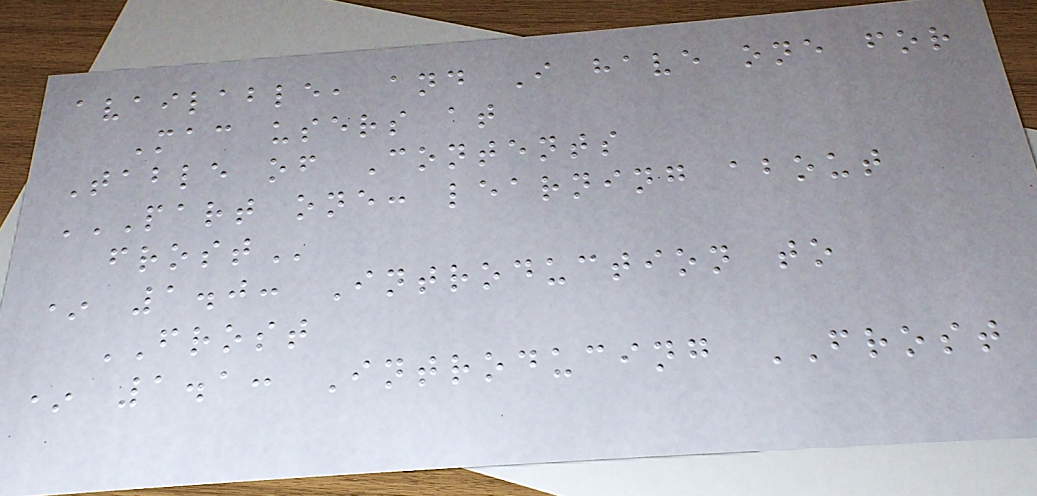available, and I have one for
Mac users at
Table of Contents
PART ONE: LEARNING ABOUT
FROST
* 1.0: Introduction to
FROST
* 1.1: Introducing FROST
